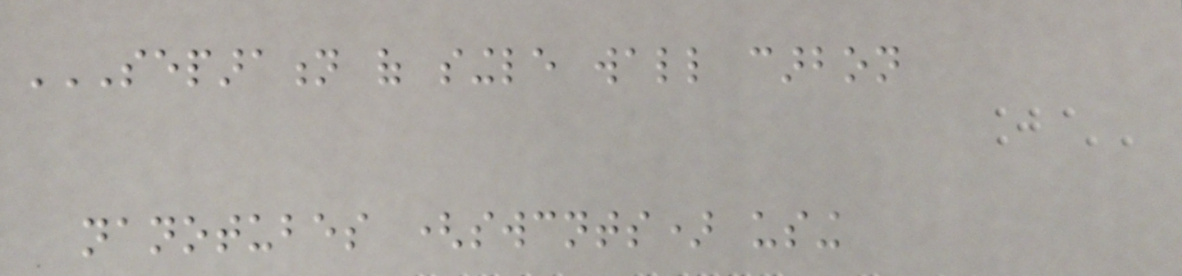SEPARATION OF SINGLE WALL CARBON
NANOTUBES (SWCNTS) USING
